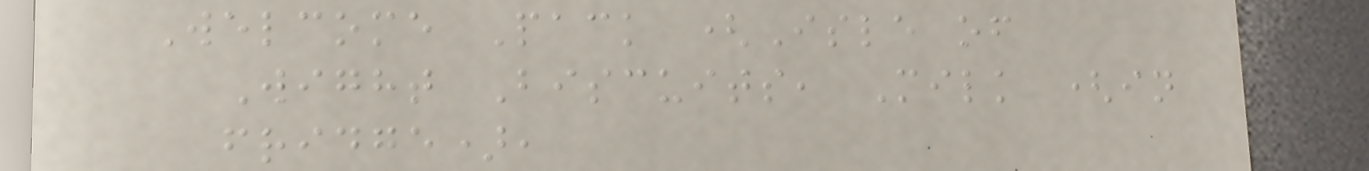Welcome Pack (Isle of
Wight Biscuits, Milk (in
fridge),
